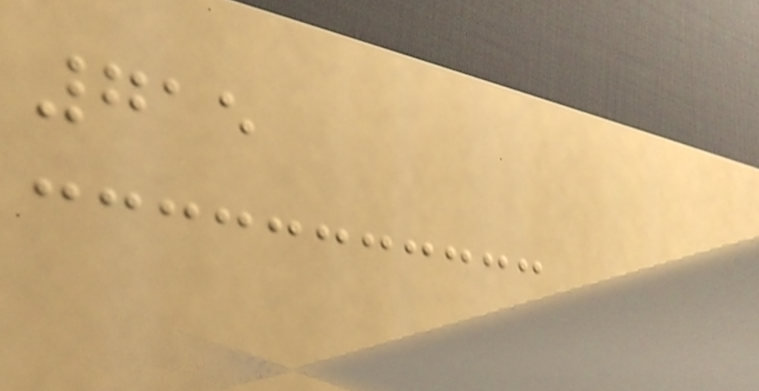715
